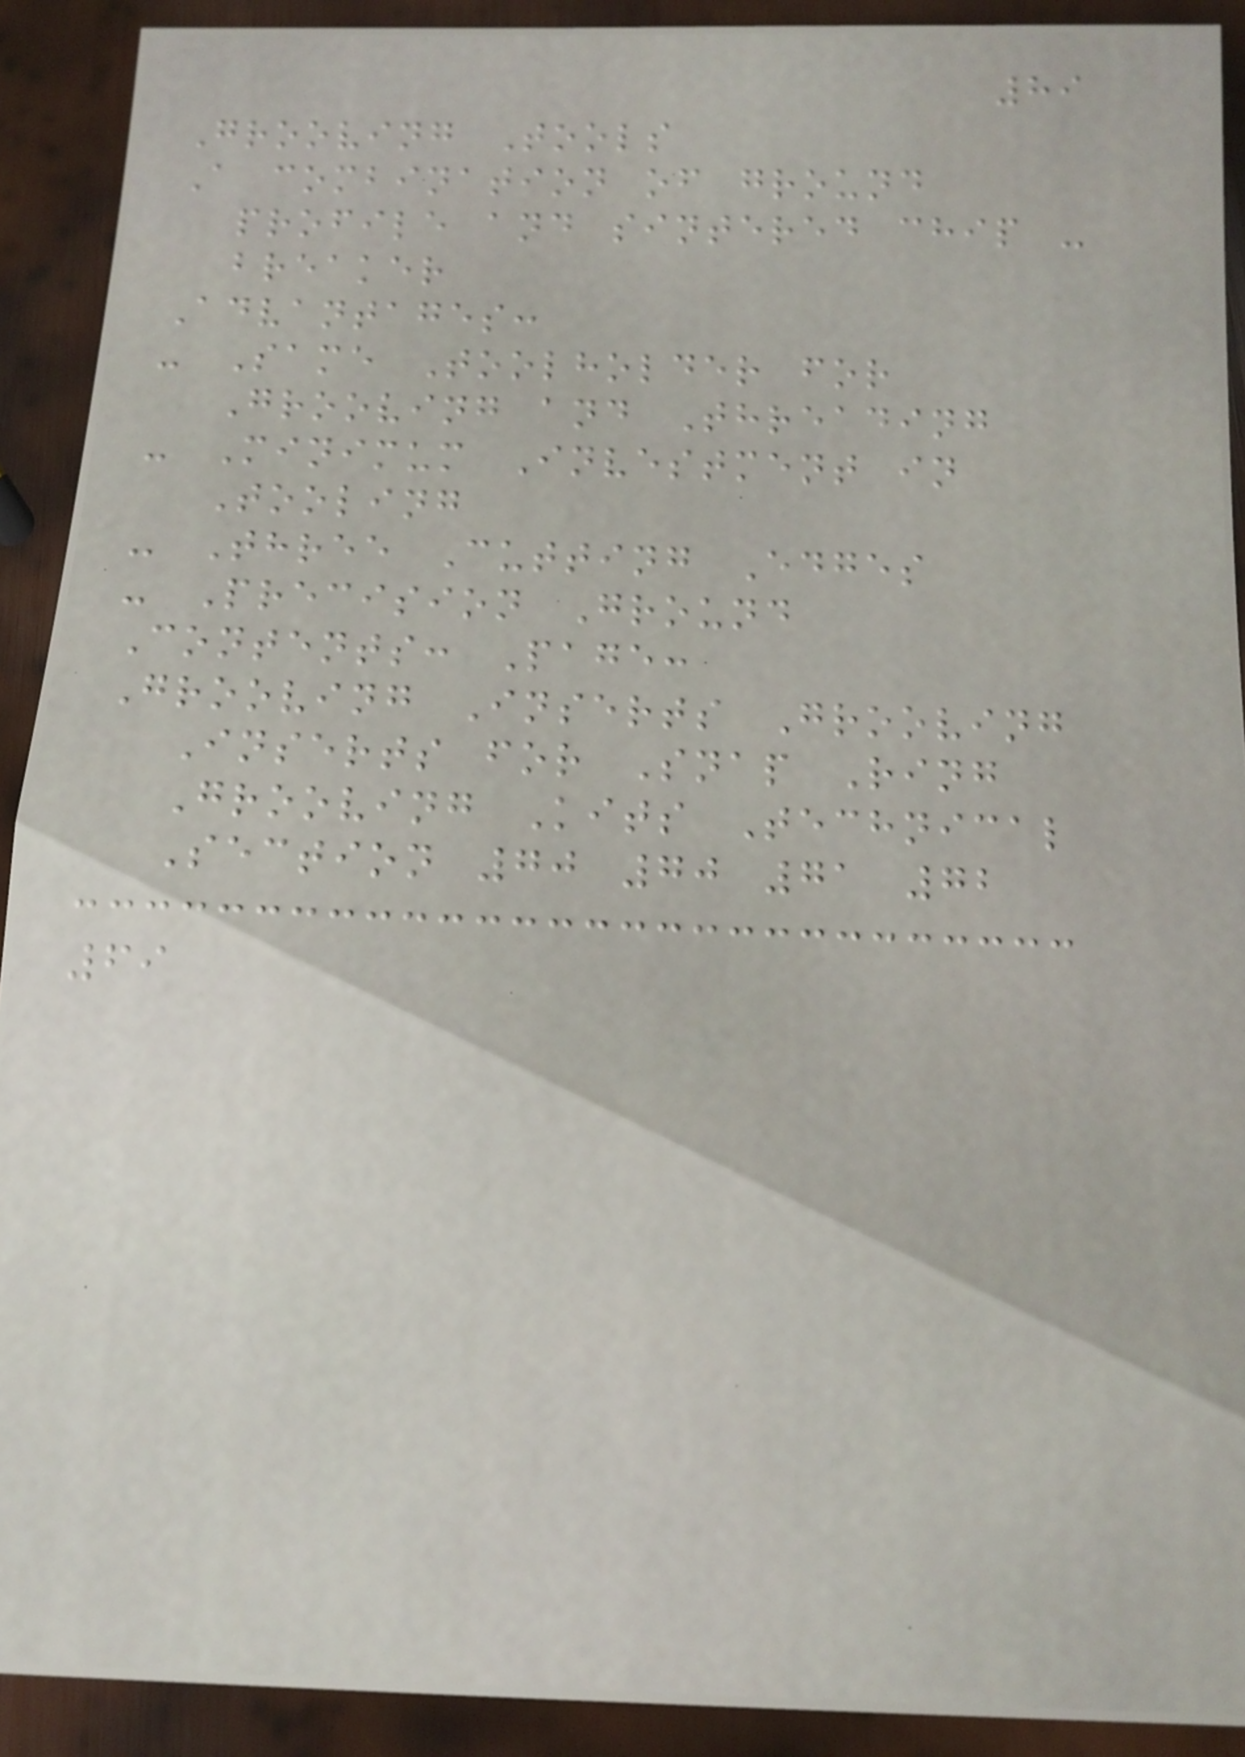89
Grooving Tools
A combination of ground
profile and sintered chip -
breaker
Advantages:
- Same Toolholder for
Grooving and Threading
- Minimum Investment in
Tooling
- Three Cutting Edges
- Precision Ground
Contents: Page:
Grooving Inserts Grooving
Inserts for Snap Ring
Grooving Kits Technical
Section 70 70 71 72
69
